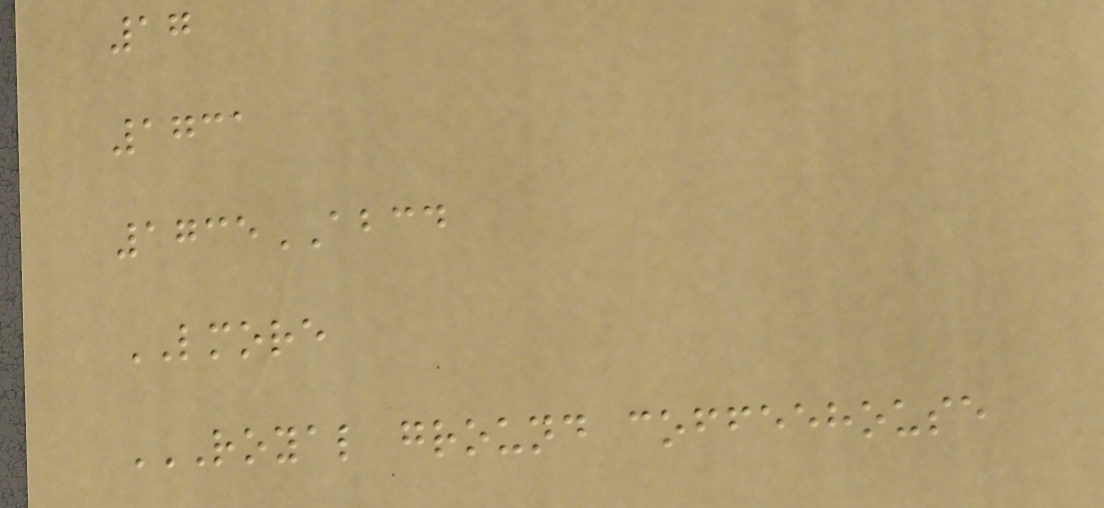17
1731
1735ABCD
LMORE
ROYAL GROUND COFFEEHOUSE
